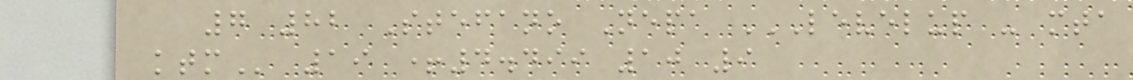7 82 Stefano Nepa LEVELUP - MTA
KTM 19 +4.499 10 9
